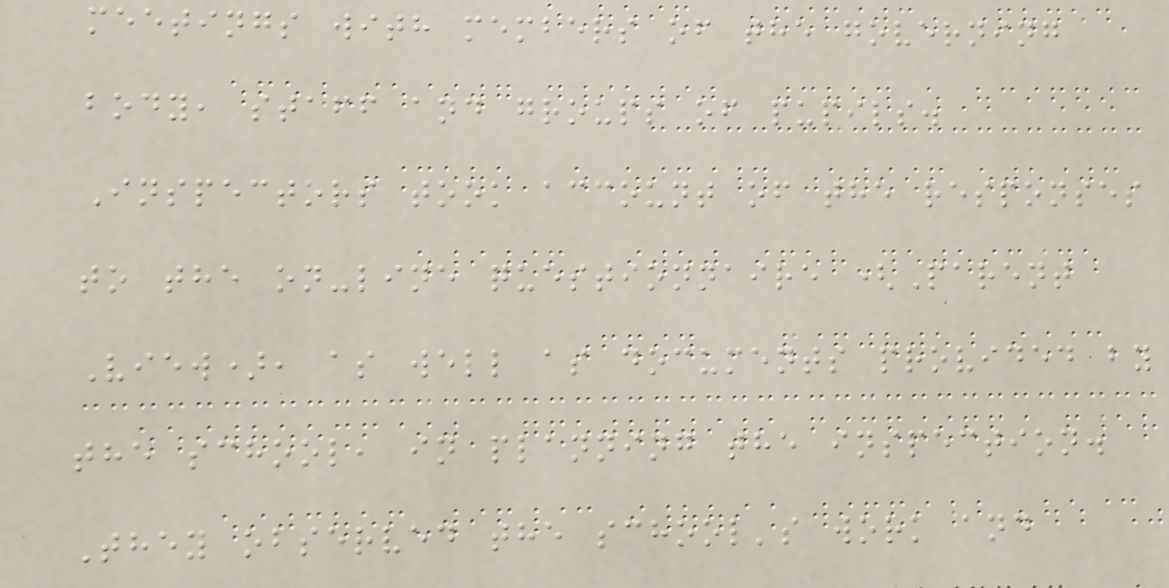meetings with members of the governing
body, staff and groups of pupils.
Inspectors took account of the responses
to the on-line questionnaire (Parent
View), as well as documents provided by
the school, in planning the inspection.
They observed the school's work and
